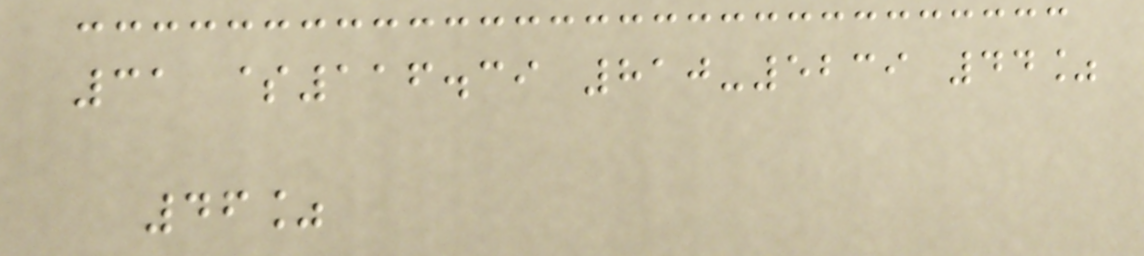31 $116.39 810-5239 44%
46%
